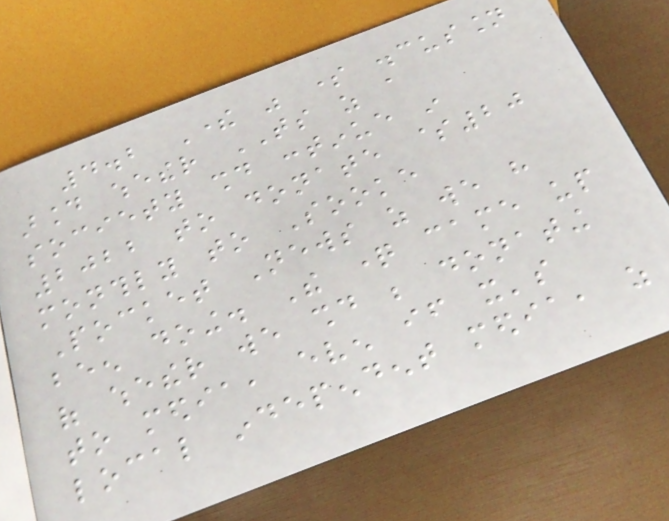4.2 There was some discussion
around whether TS as a
society should continue in
2022 to donate $20
monthly to Sooke
Pocket News as we have
been doing. The question came up
of whether we should be donating
to media, even if it's
local independent media, as
